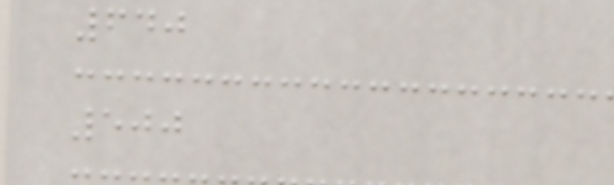640
500
